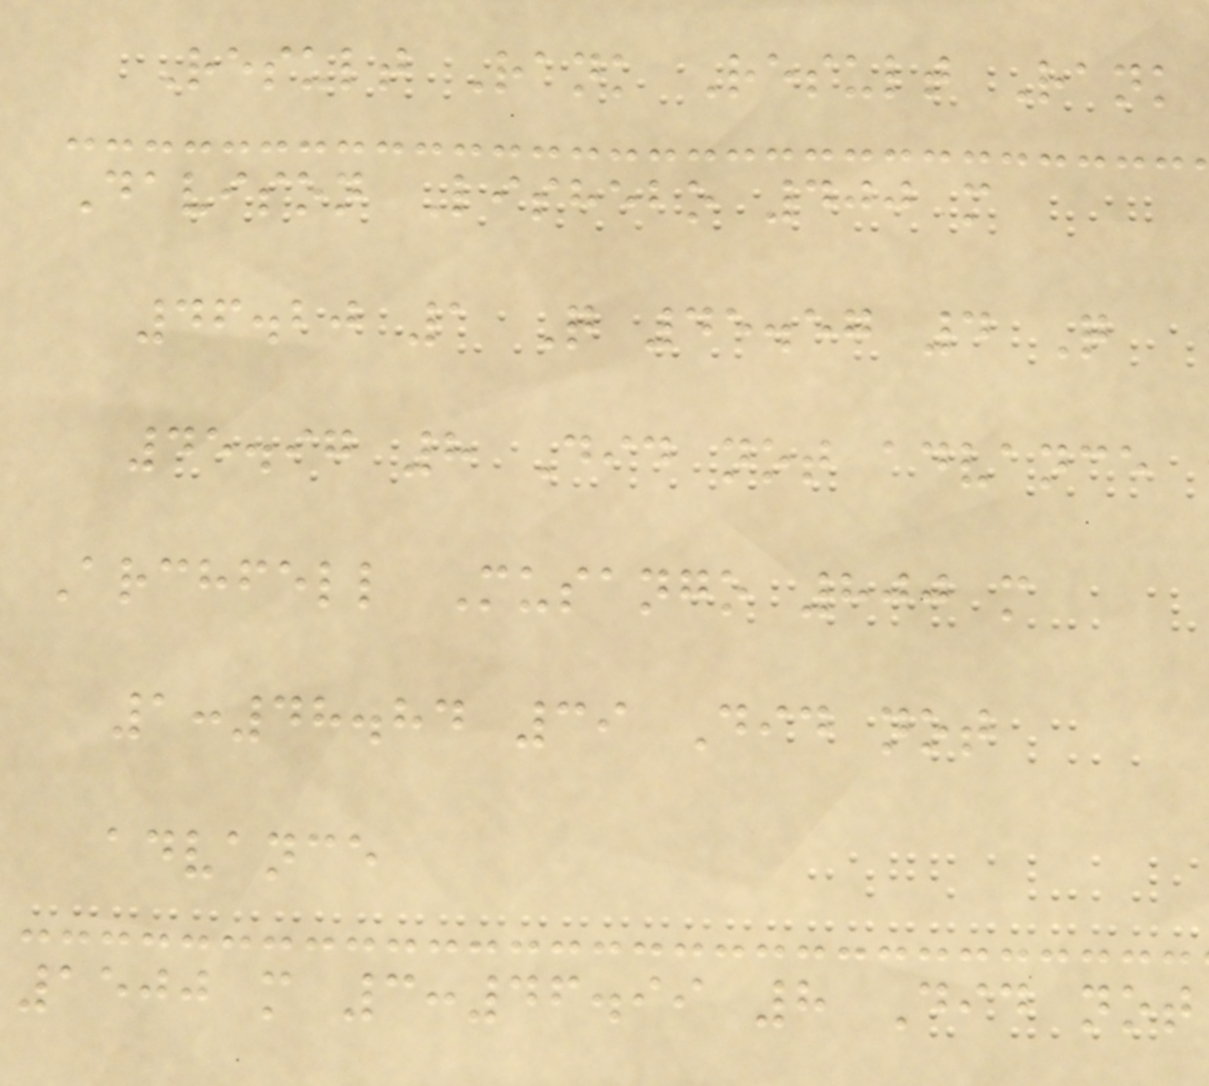Result Rank Result Rank
Davison Lishebo 400 m
46.20 1 Q 45.57 4 Q
45.97 8 Did not advance
Archfell Musango 800 m
1:48.84 39 Did not
advance
1500 m 3:46.99 8 Did not
